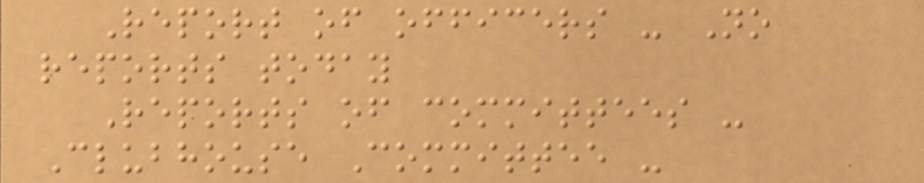Report of officers - No
reports today
Reports of committees -
Clubhouse Committee -
